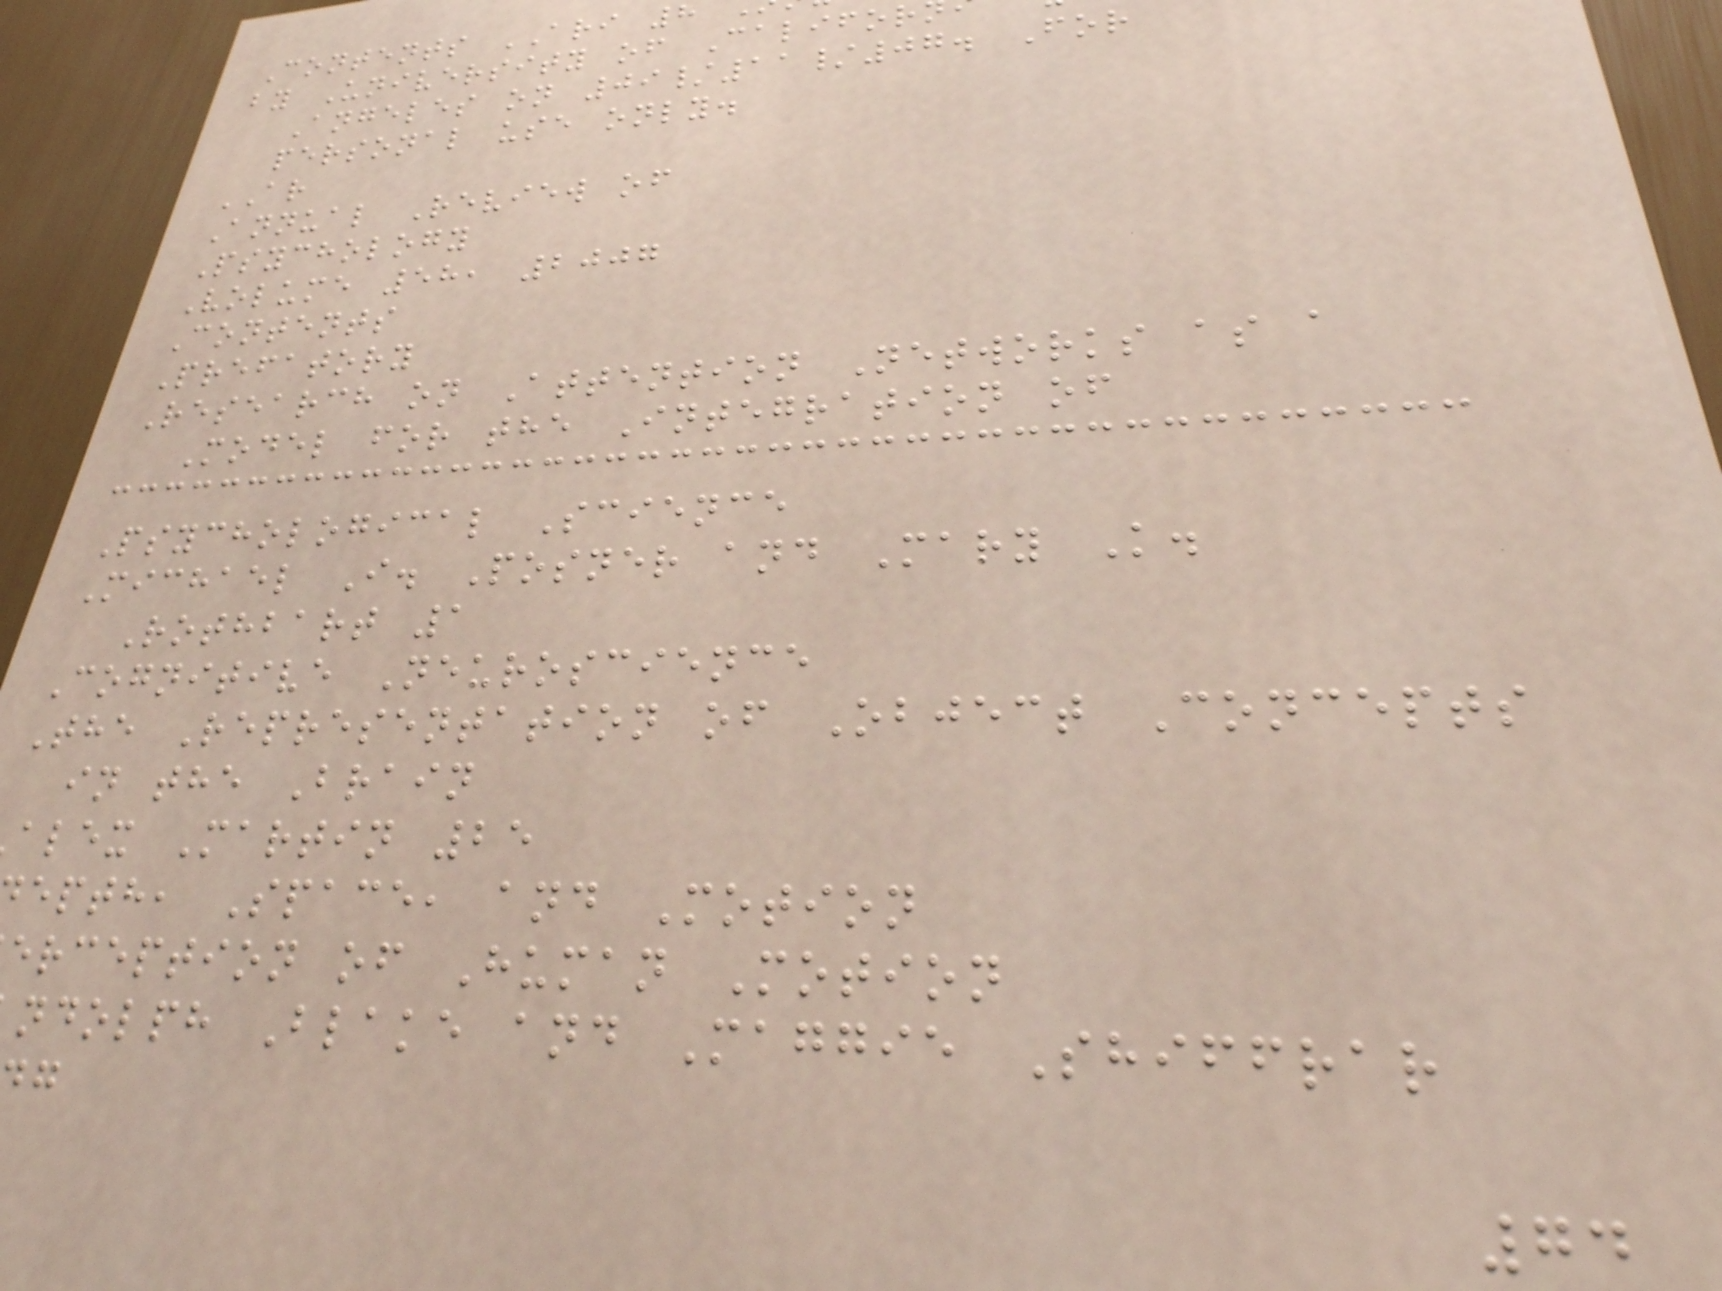Contents ARI 8
by University of Califor
Angeles on 09/11/07. For
personal use only.
AR
Annual Review of
Psychology
Volume 58, 2007
Contents
Prefatory
Research on Attention Networks as a
Model for the Integration of
Psychological Science
Michael I. Posner and Mary K.
Rothbart 1
Cognitive Neuroscience
The Representation of Object Concepts
in the Brain
alex Martin 25
epth, Space, and Motion
erception of Human Motion
ndolph Blake and Maggie Shiffrar
74
